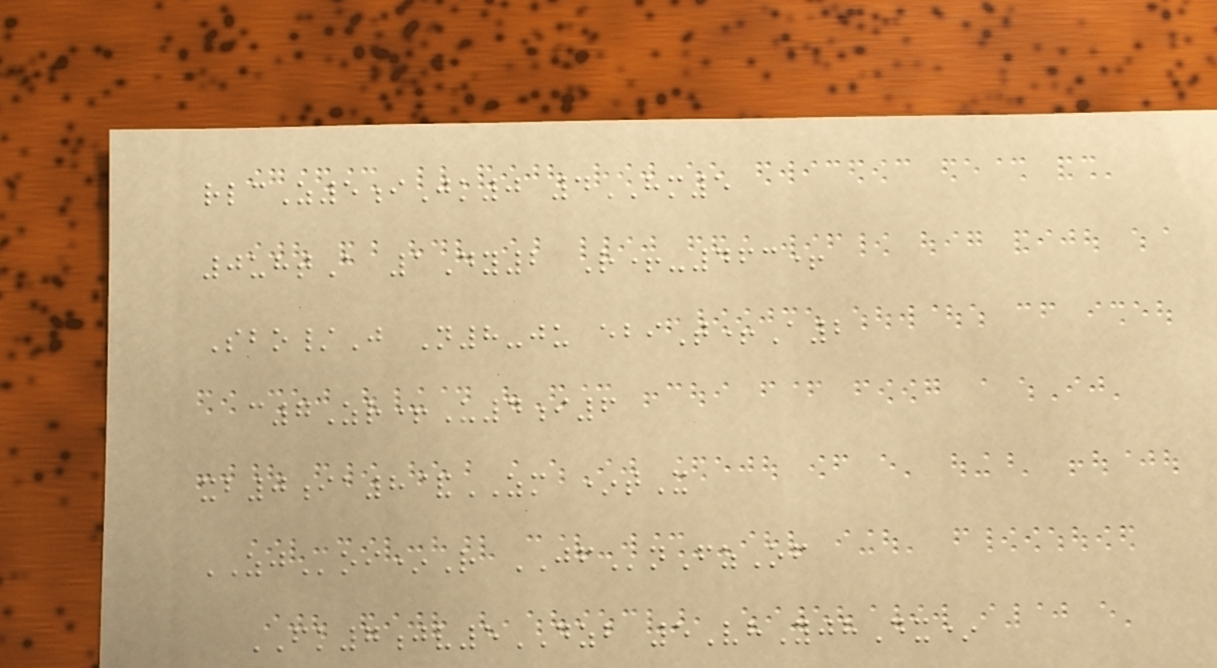rlcZ5iJk0 4HM5
0uhtA 1Dy2 R+-463+
Sbo/J N8-ju ebiT+A2
c7Zr+U4i6
xb0ia8&ZM *tX
ZJoi*R JFnFzOf
FK7jv5DZB 5VhYjhDx*
